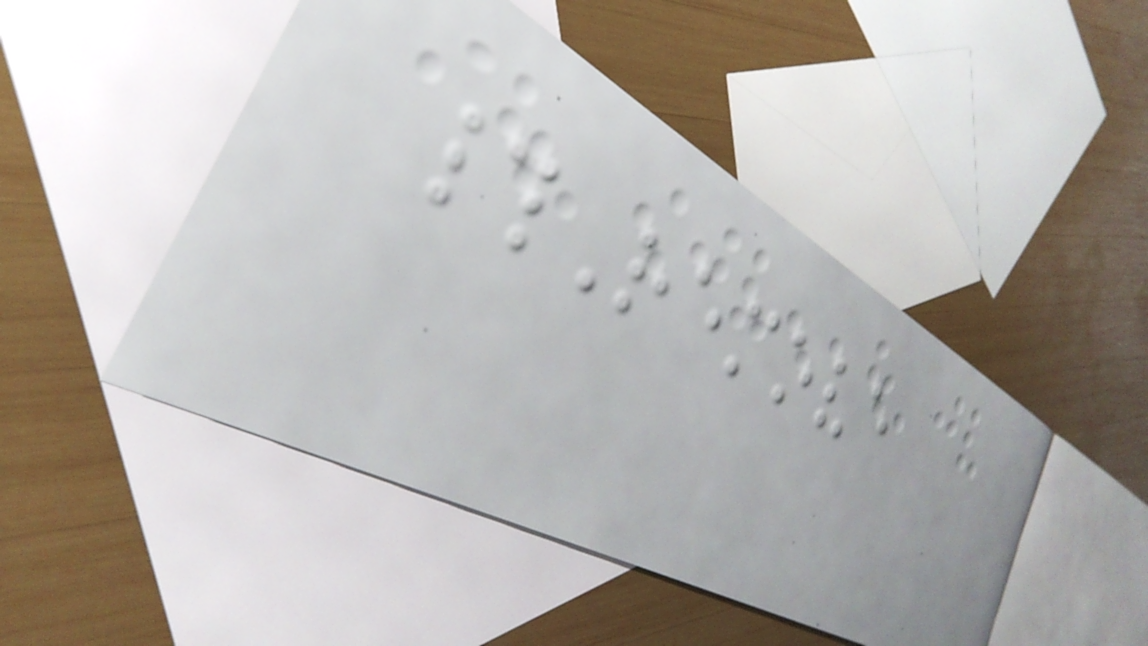#Remove
